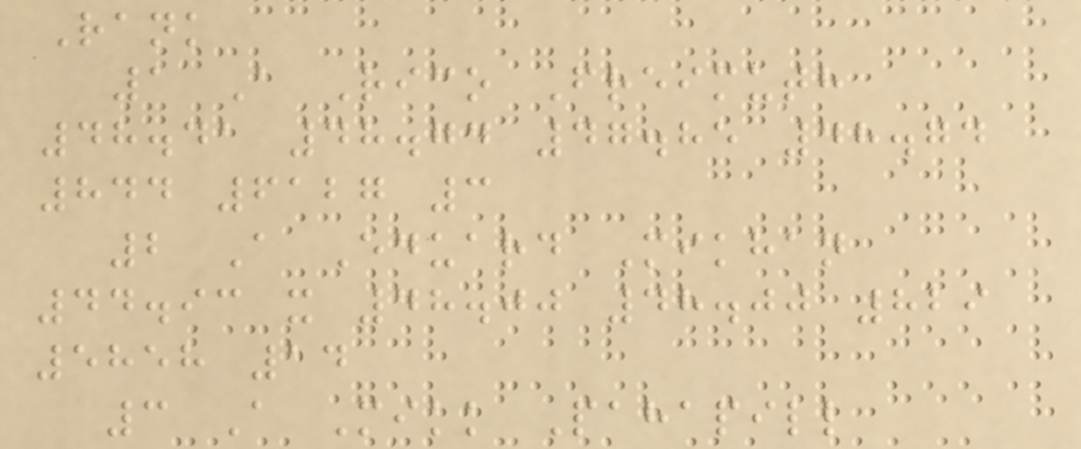Rank
1 A Rico Freimuth
48.41 48.74 47.85 48.74
844 6127 3
2 A Eduard Mikhan
44.93 x 48.00 48.00 829
5858 14
3 A Mikk Pahapill
